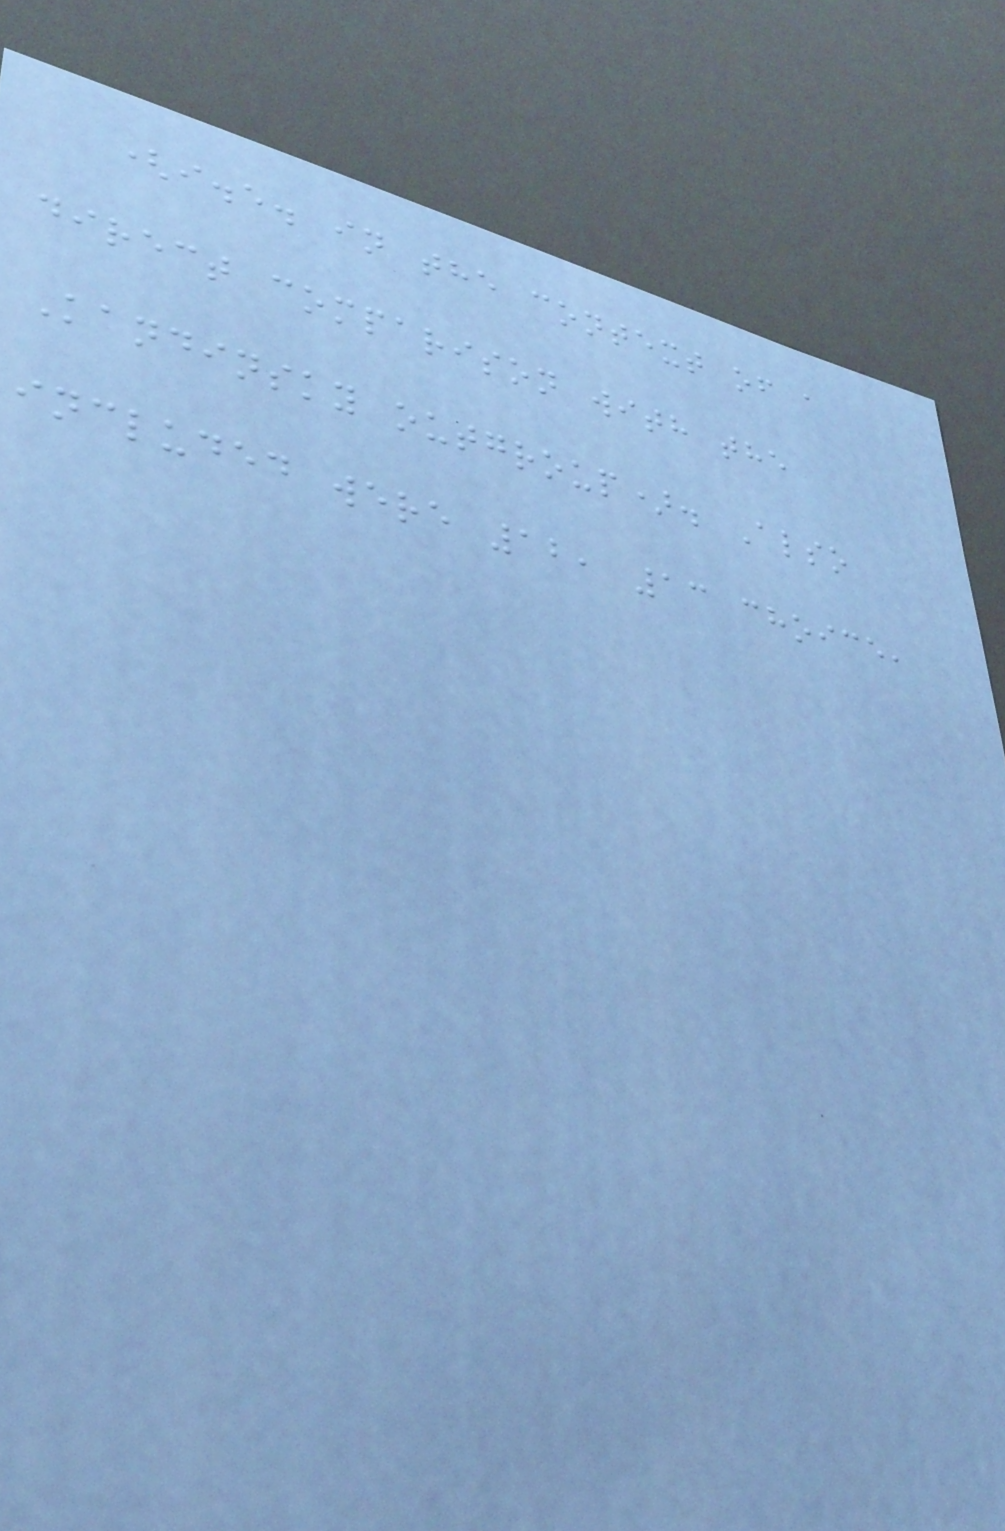(i.e. in the context of a
direct comparison with the
Kandinsky outgroup). Also
included were 12, 13 choice,
